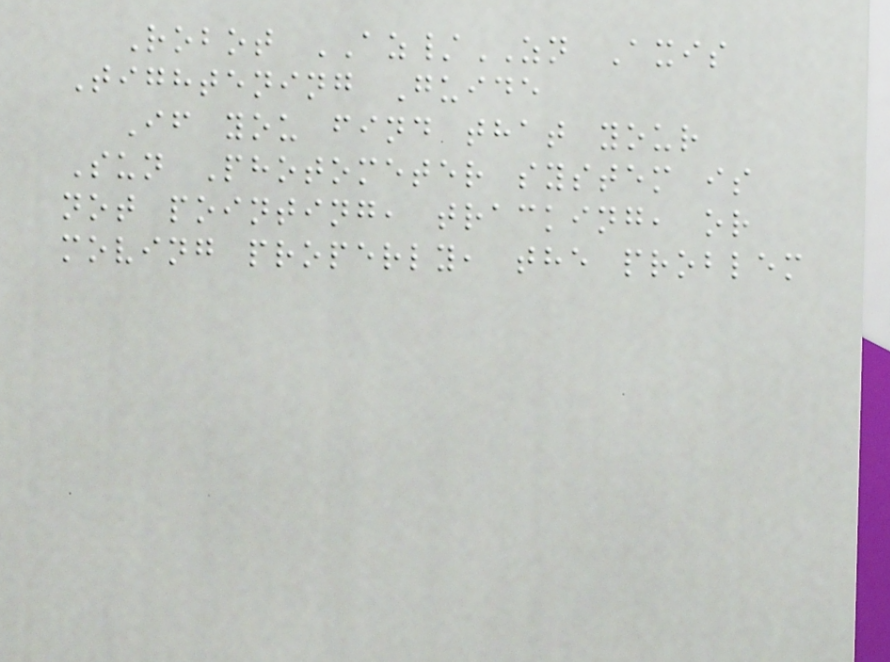Robot AZ/ZN Axis
Tightening Guide
If you find that your
Sun Photometer system is
not pointing, tracking, or
moving properly, the problem
